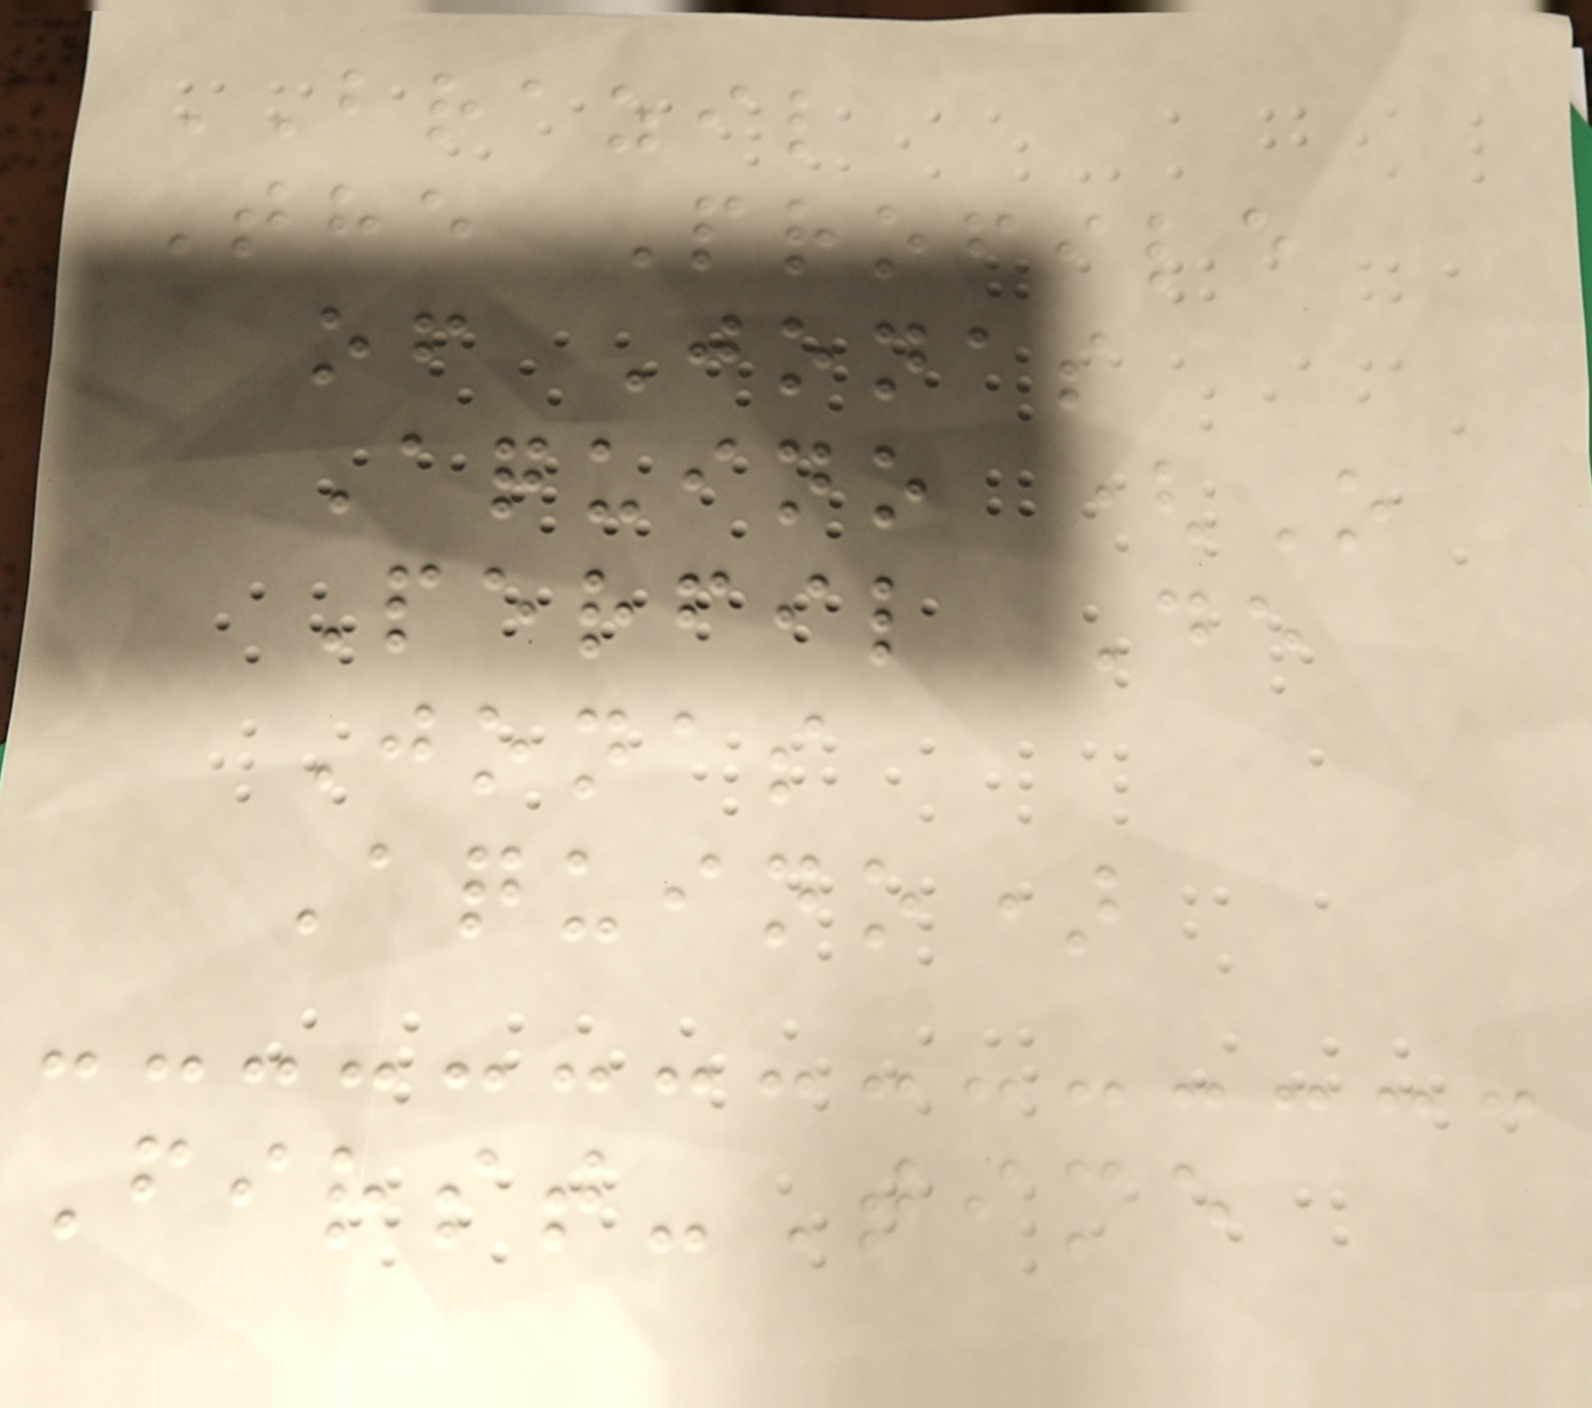BRAZIL
The Profile
of Jonas
Aquino (O
Perfil De
Jonas
Aquino)
First-Time
